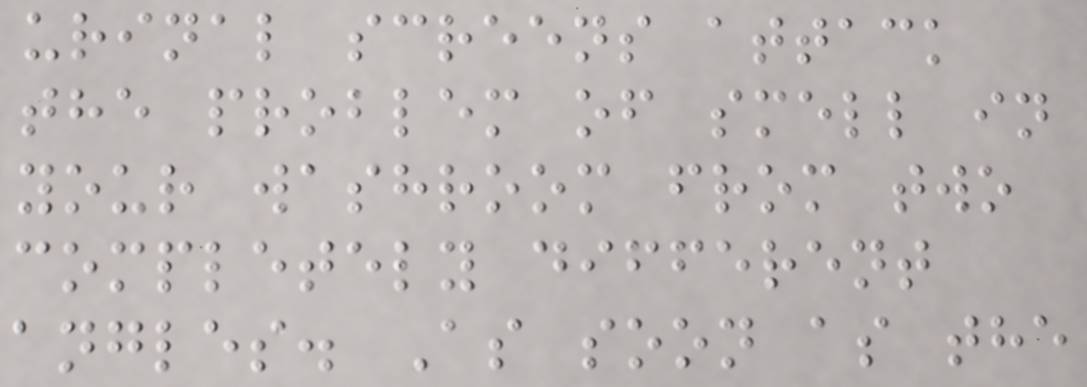urinal screens attack
the problem of smell in
your washroom from two
completely different
angles. As soon as the
